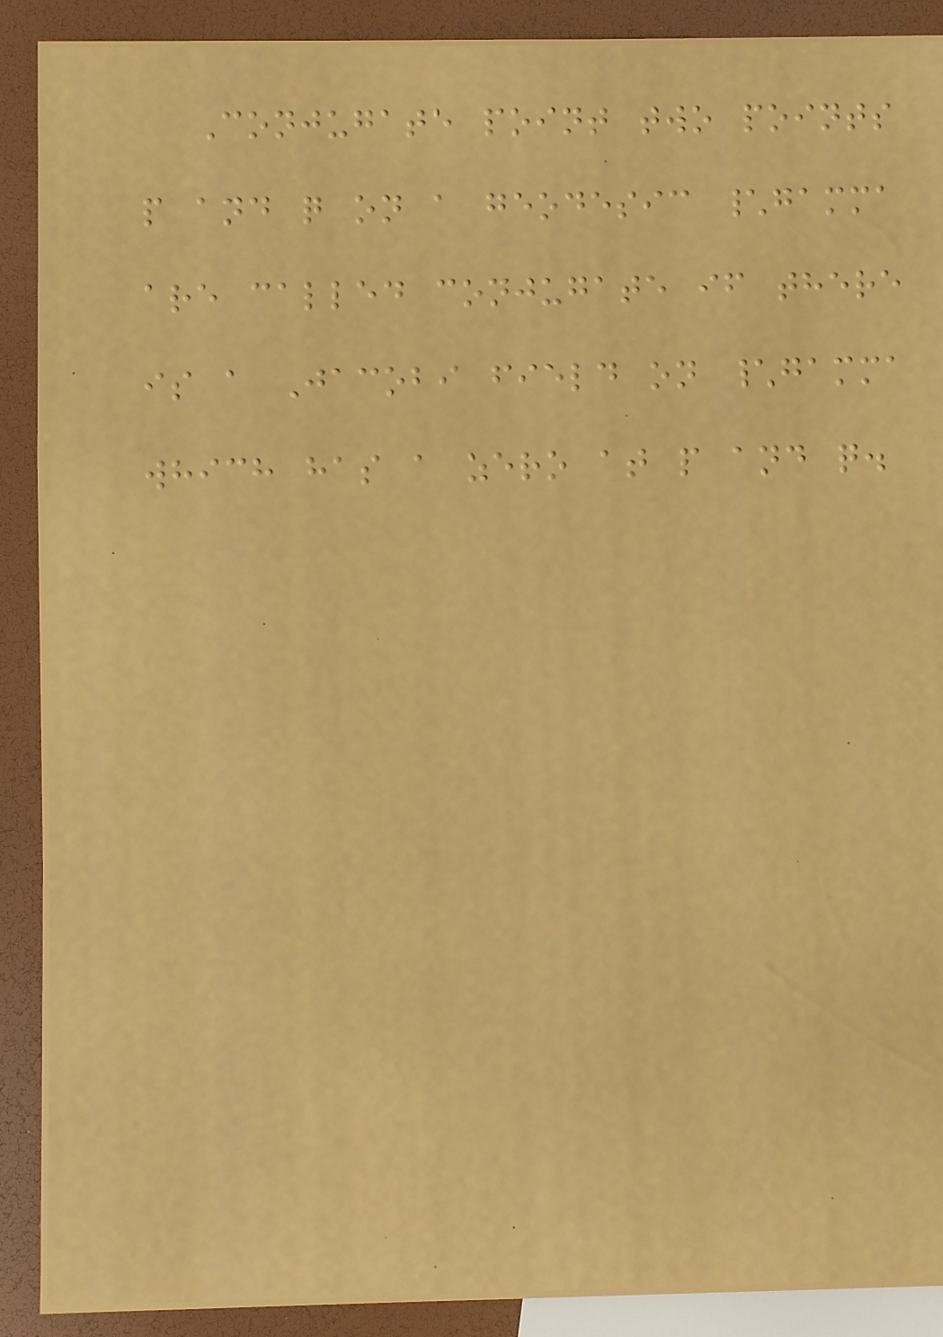Conjugate point two points
p and q on a geodesic \gamma
are called conjugate if there
is a Jacobi field on \gamma
which has a zero at p and q.
